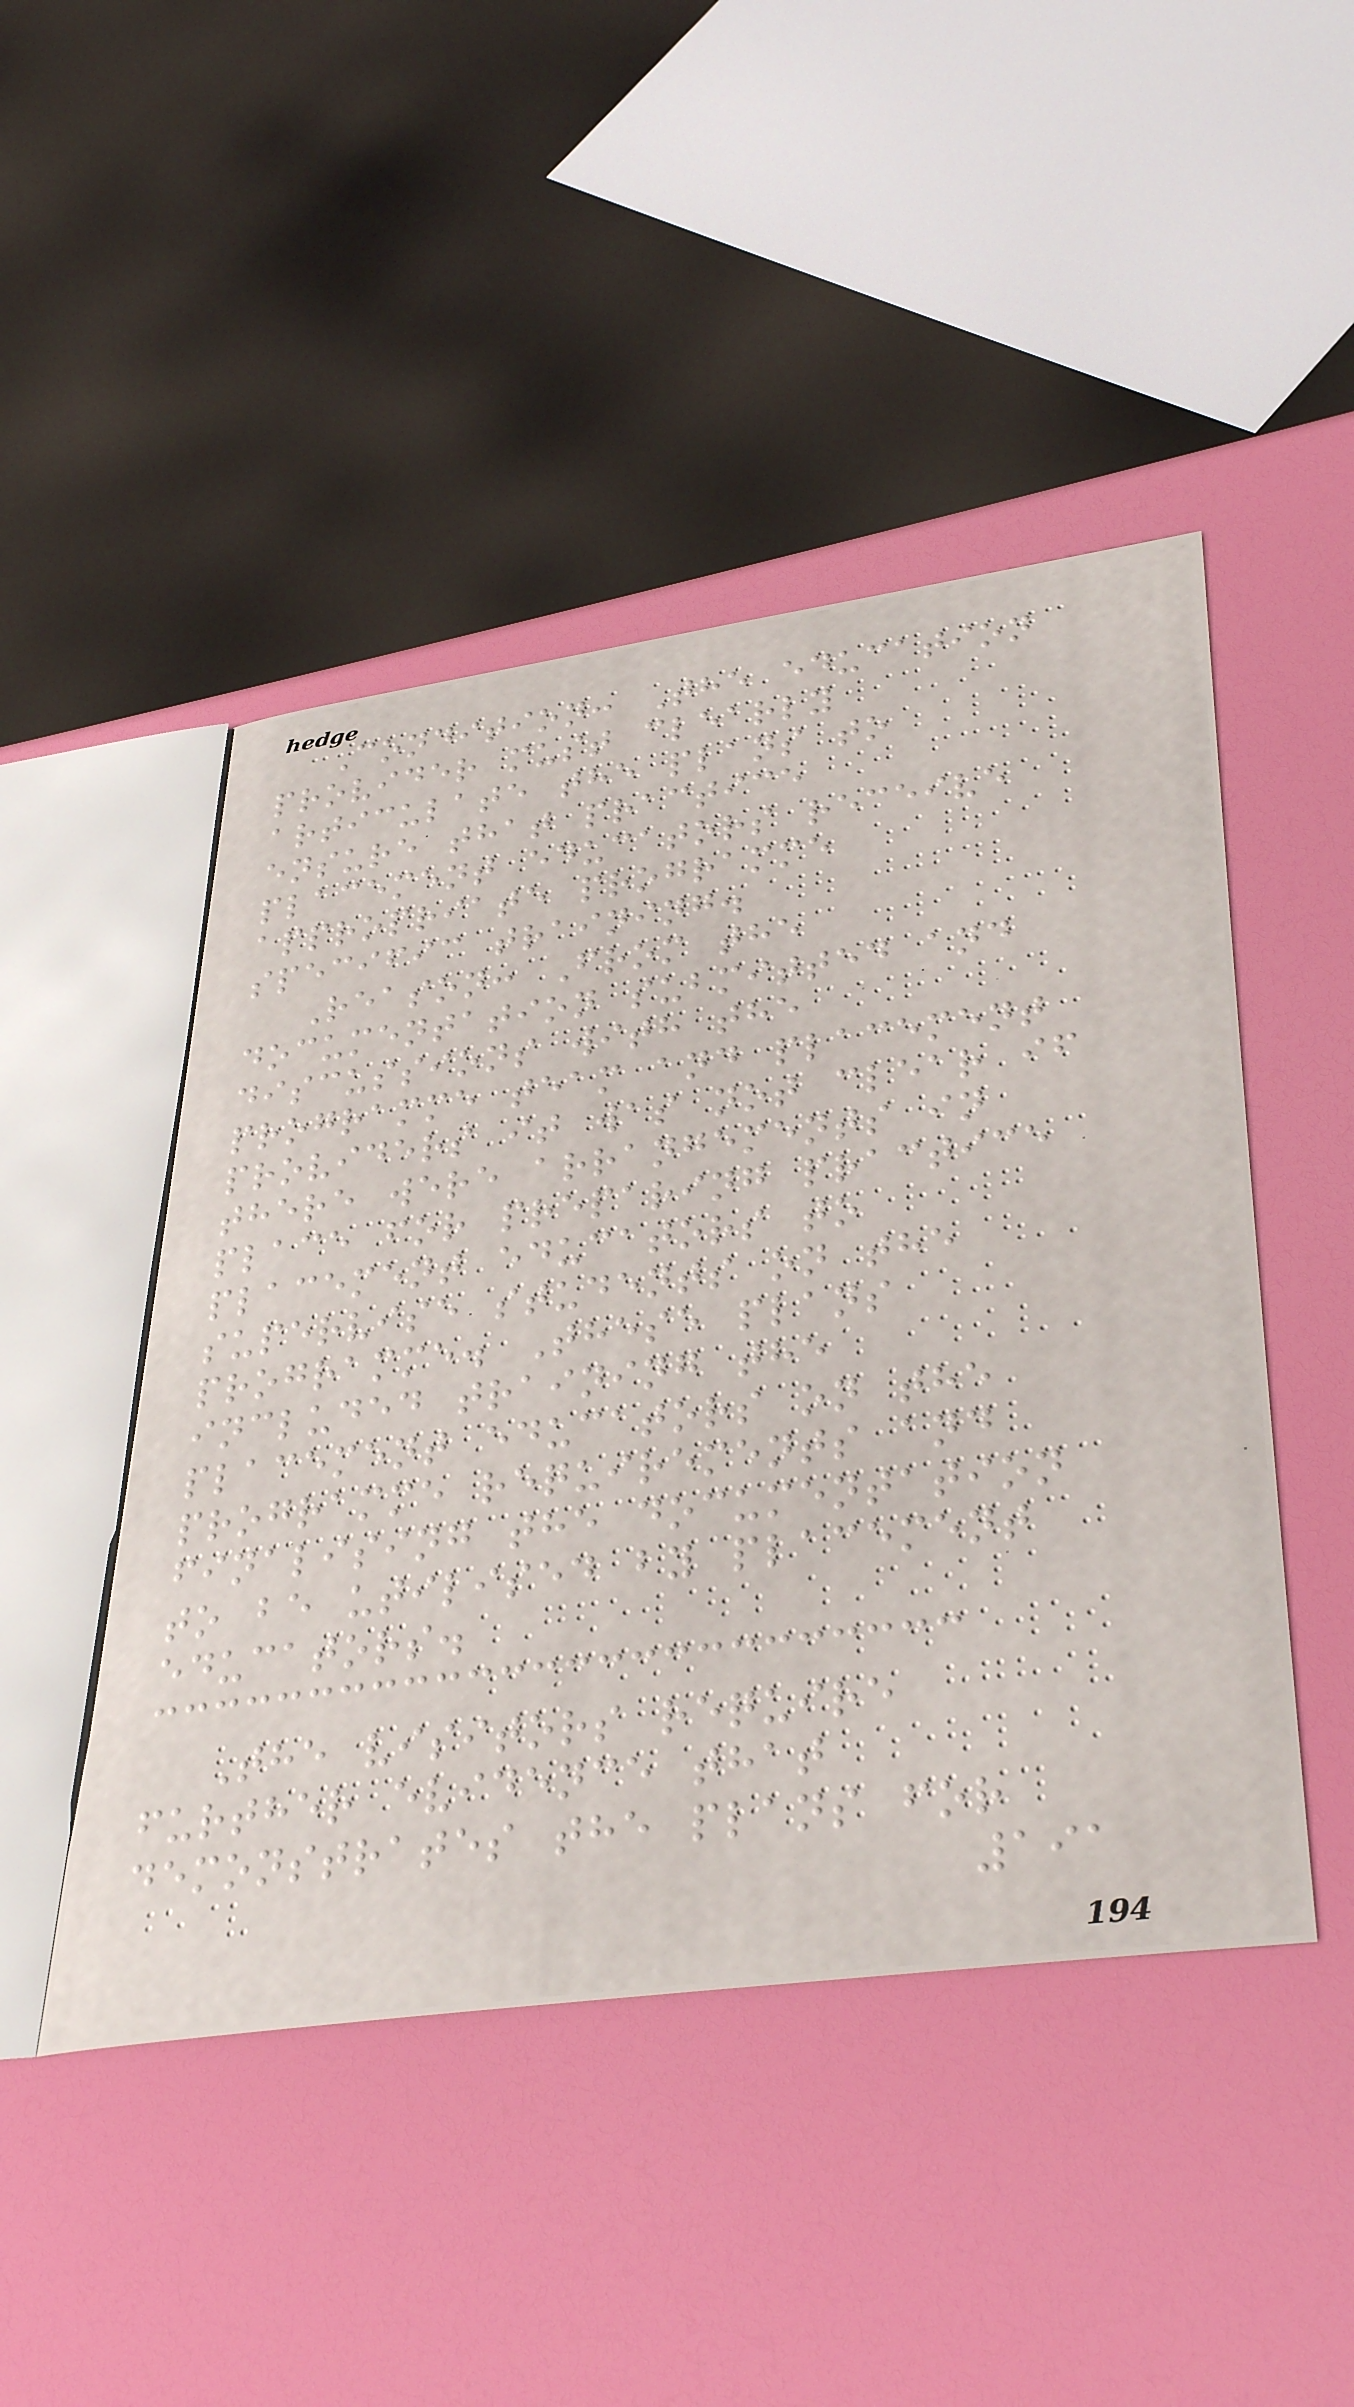Condition: The education
provider must clearly
articulate the plans to
ensure that practice
placement educators receive
appropriate programme
specific training.
Reason: From the
documentation submitted and
discussions with the
programme team and placement
providers it was not clear if
there were arrangements in
place for preparing practice
placement educators to
supervise students on the
programme. These plans
included training the
placement educators on the
programme requirements and
finalising the documentation
to be utilised by placement
educators.
The visitors require
further evidence that
demonstrates the plans for
191
